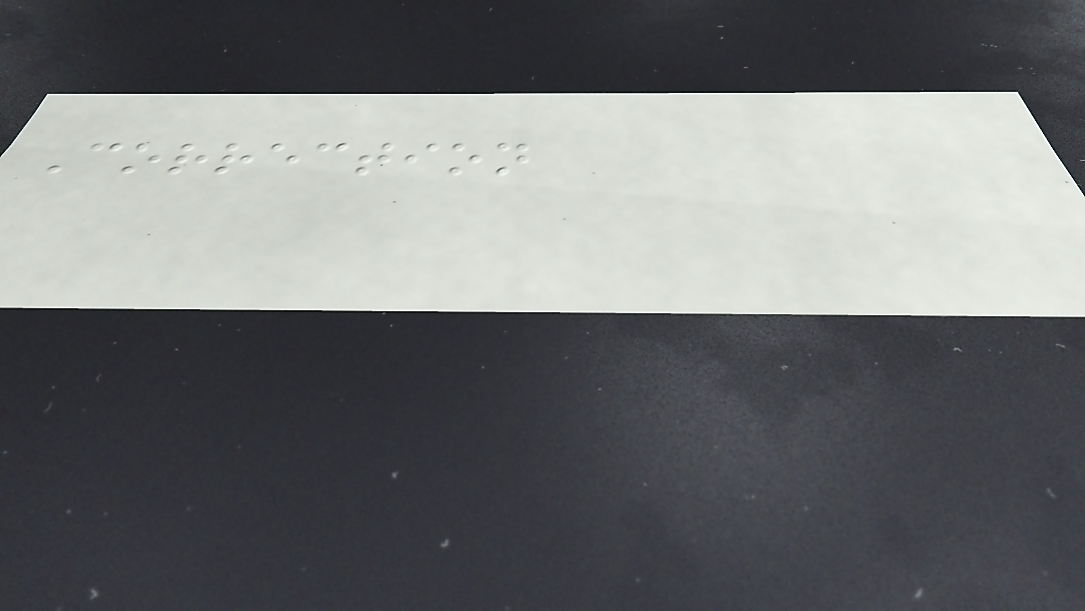Correction
